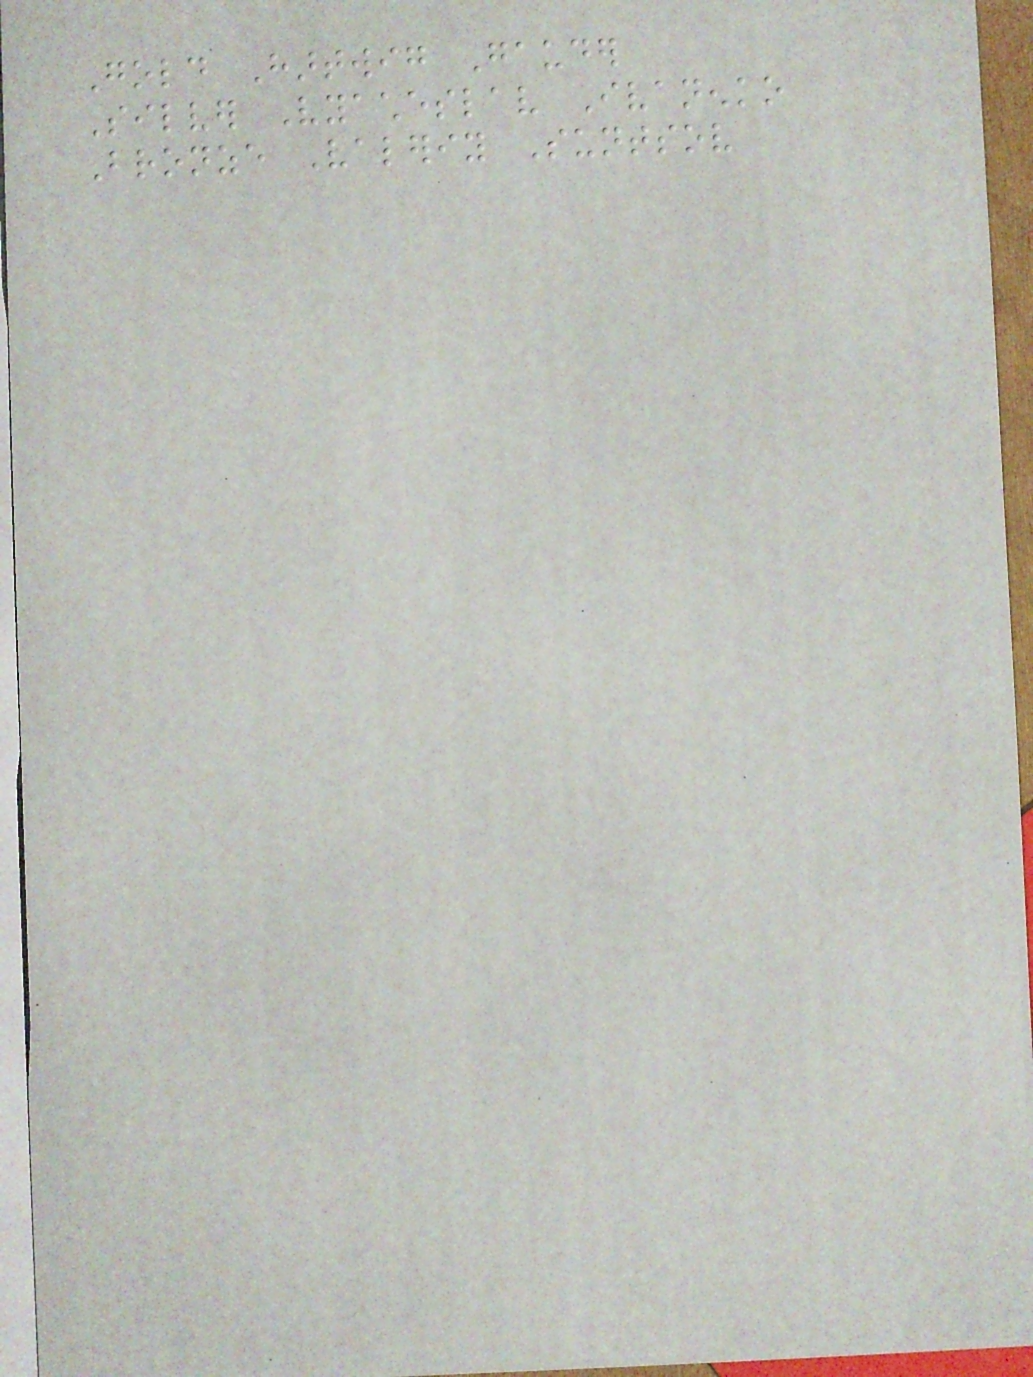Gold Hartwig Gauder
Silver Vyacheslav Ivanenko
Bronze Valeriy Suntsov
